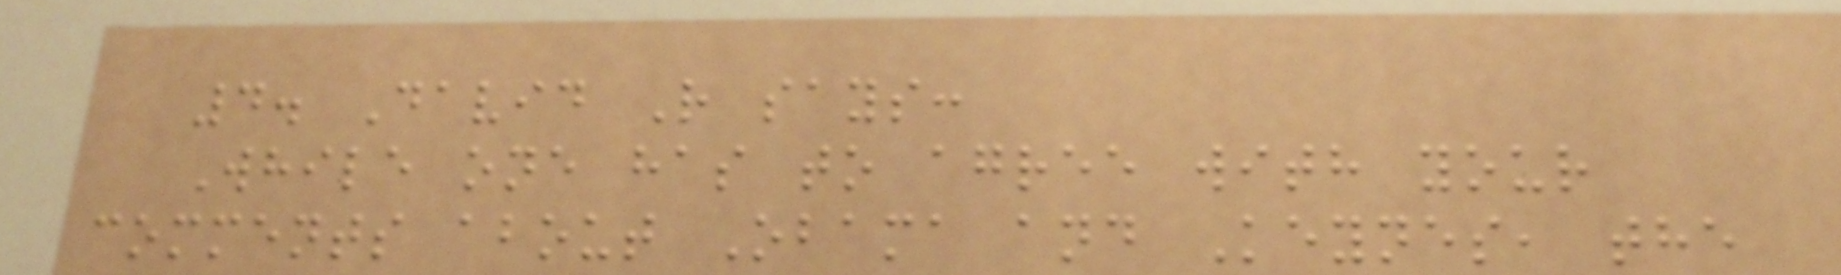4. David R says:
While one has to agree with your
comments about Obama and Keynes, the
